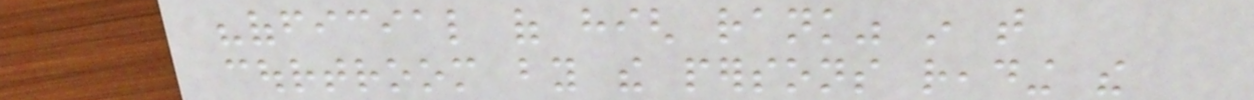"official of high rank" in that
courtroom by the persons reading the
